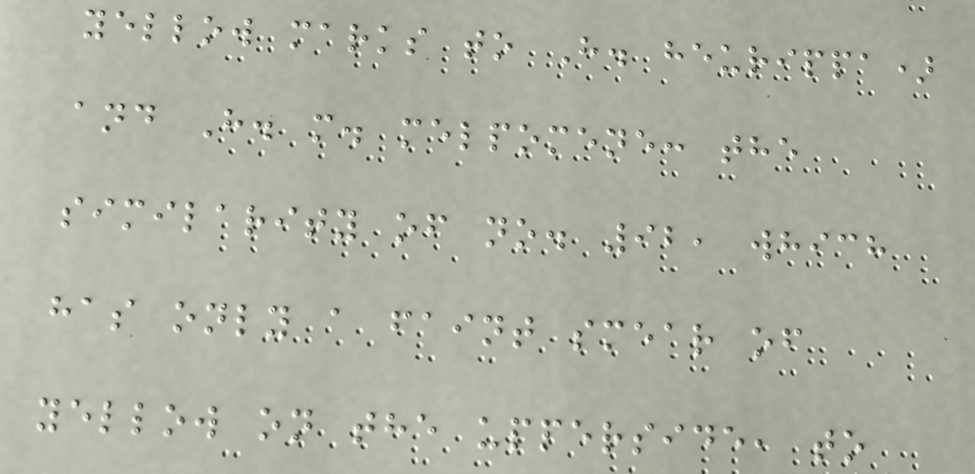yellow marks to H. heurippa)
and H. m. melpomene: the
similarity of no. 92, which
has only a faint smear of
yellow on the upperside, to
